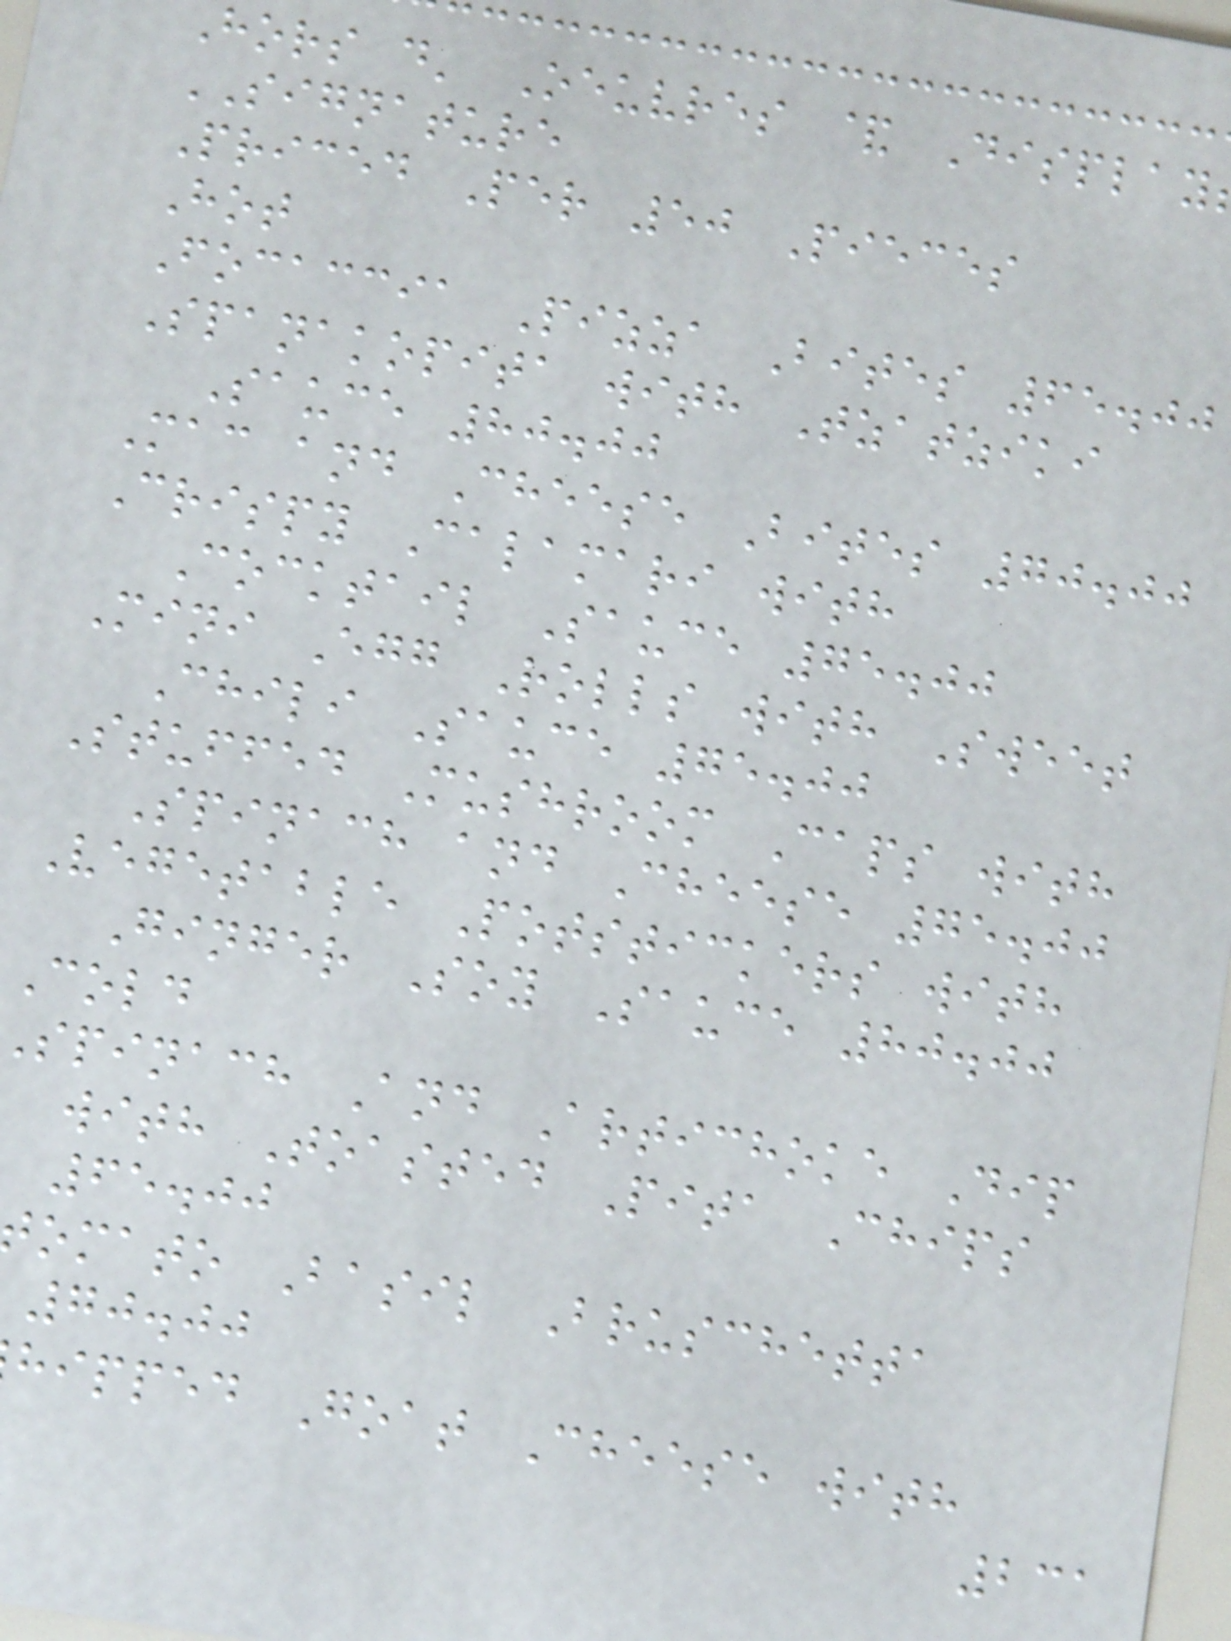hors d' Oeuvres & Display
SIGNATURE
Priced Per 50 Pieces
Hot
Focaccia Pizza Bites 65.00
Spanakopita with Tzatziki
Sauce 80.00
Mac and Cheese Bites 70.00
Crispy Calamari with
Cocktail Sauce 75.00
Mini Egg Rolls with Sweet
Chili Sauce 75.00
Stuffed Mushroom Caps with
Spinach and Cheese 75.00
Vegetable Potstickers with
Ginger Soy Sauce 80.00
Cold
spinach And Artichoke Dip
with Toasted Pita Chips
65.00
omato Basil Bruschetta
70.00
hipped Goat Cheese with
231
